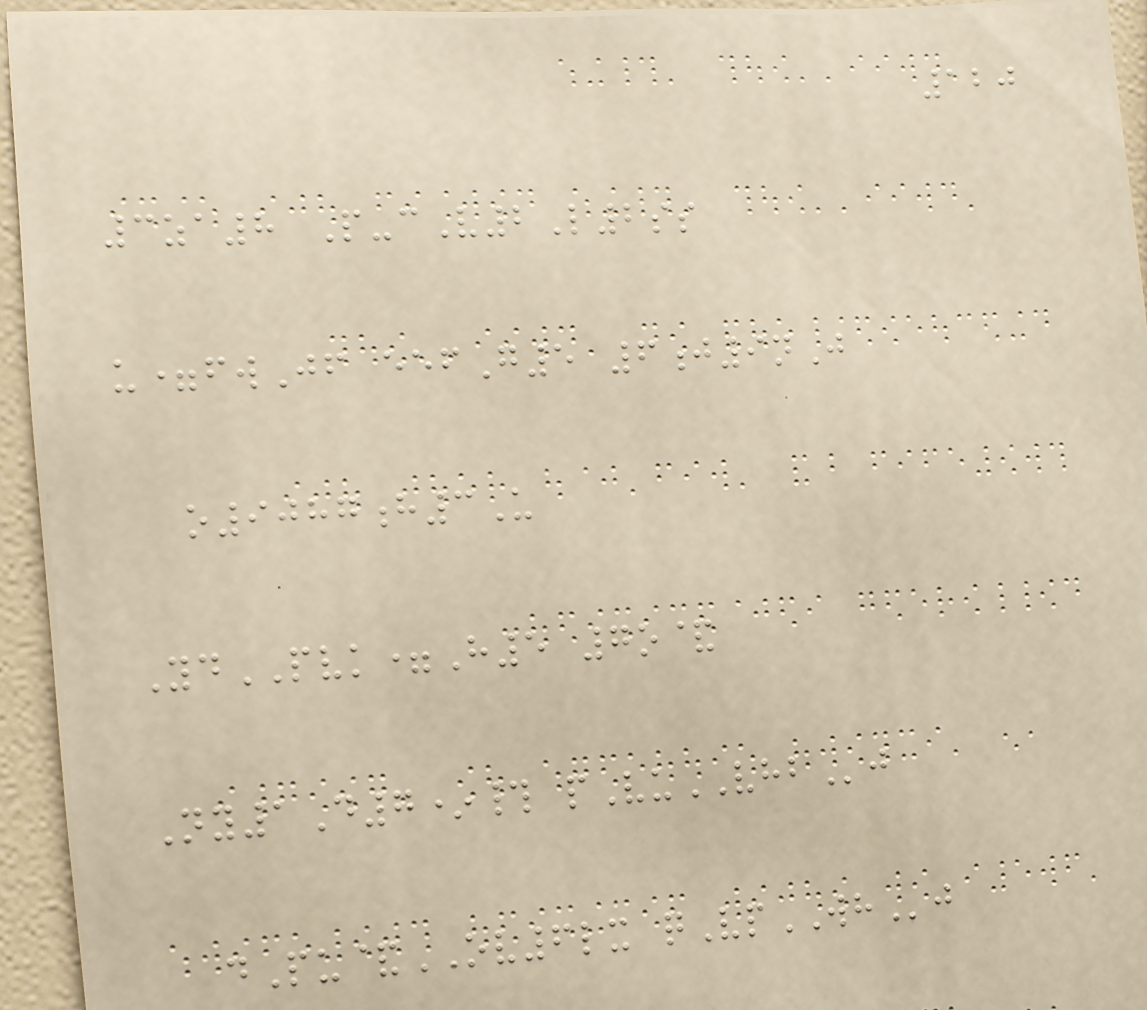120
3za8 P-cV2L2ss
u=fwJf eefG5 6j9nJ
o9087h3U
YdPVK=H5 7o&
Ny1D7*# pVuVHBj
dPu&OV6lx qVpWHj
